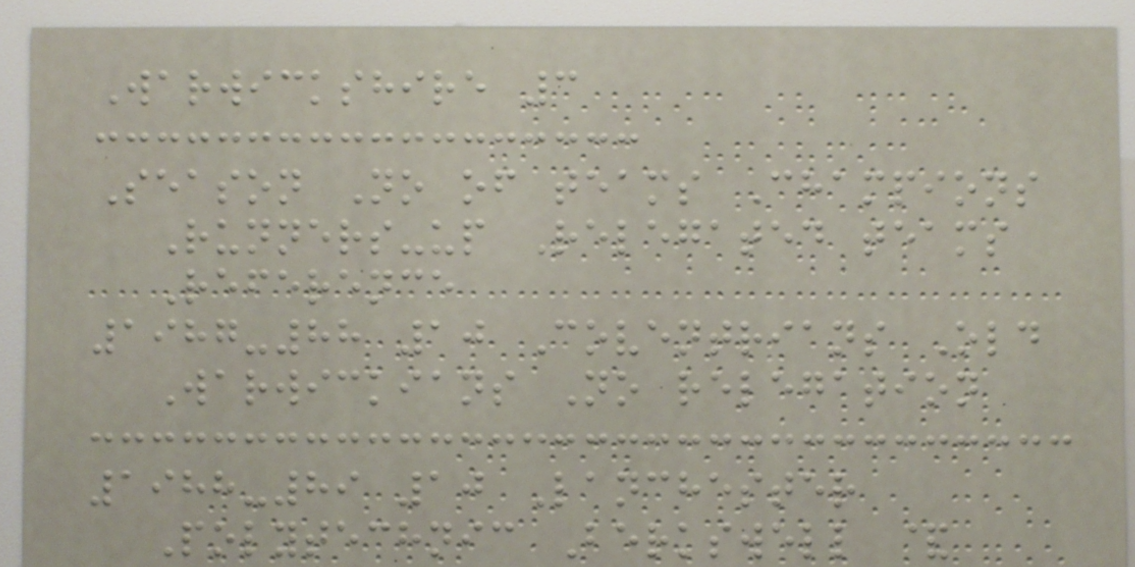Warwickshire 3
Season No of teams Champions
Runners-up Relegated teams
Reference
1987-88 10 Coventrians Old
Warwickians No relegation
1988-89 10 Lanchester
Polytechnic Berkswell &
